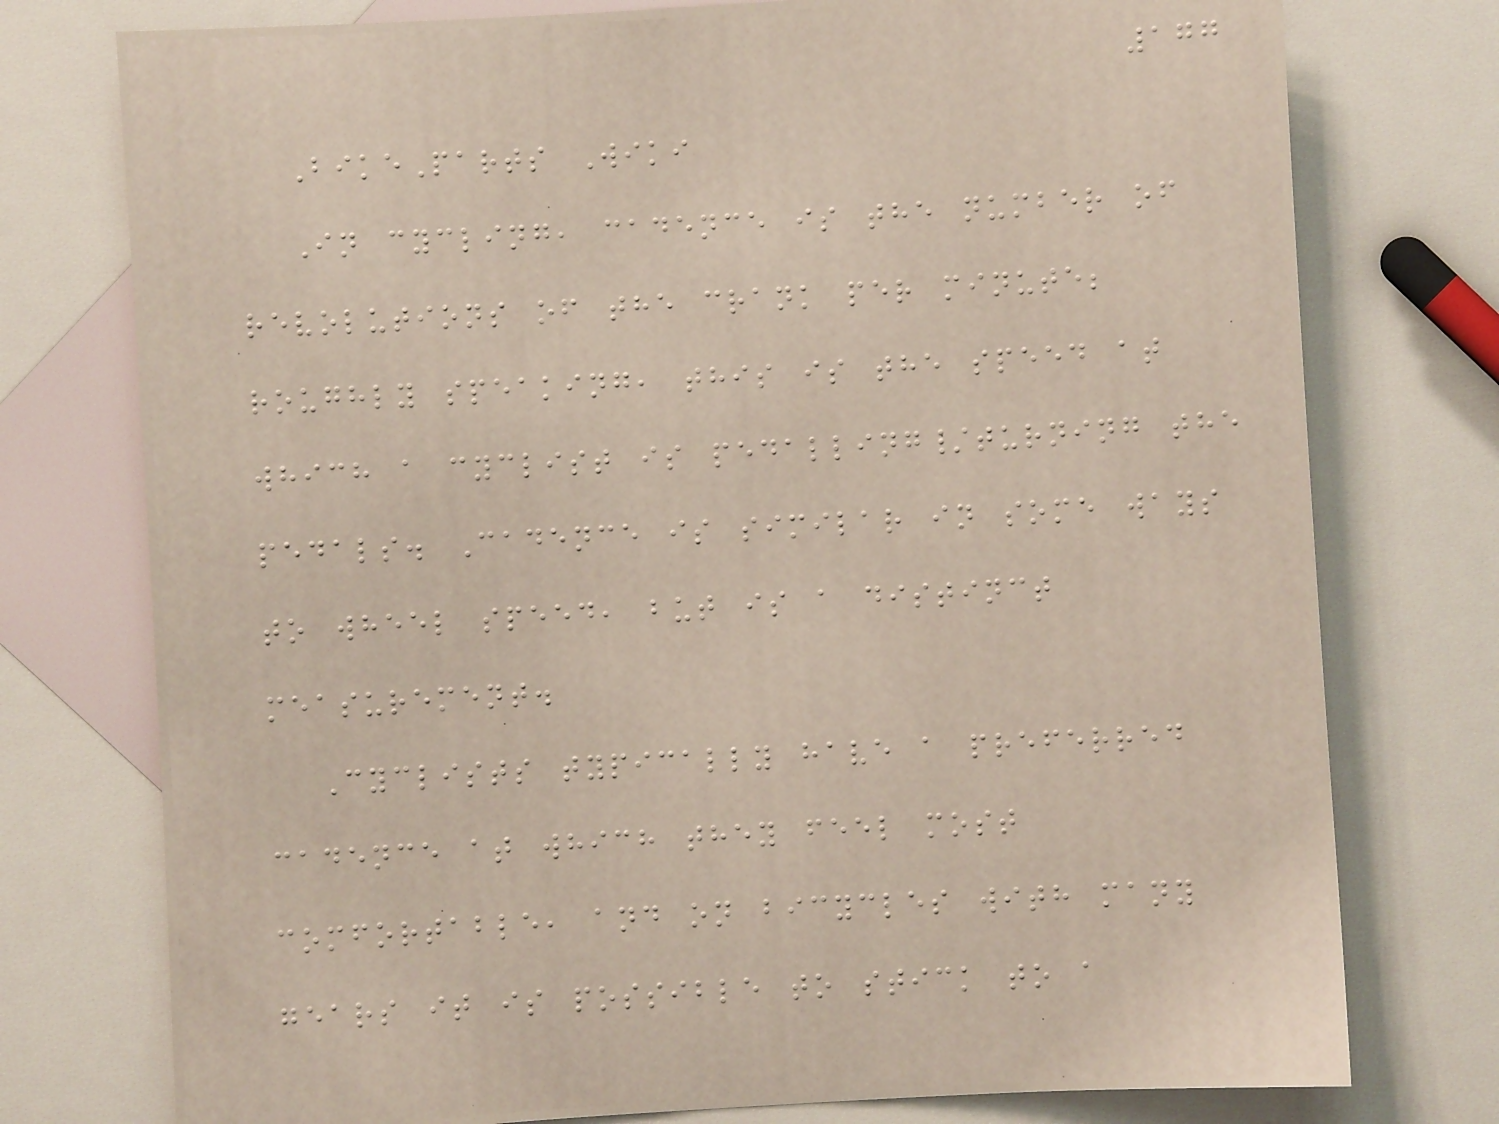177
BikeParts Wiki
In cycling, cadence is the number of
revolutions of the crank per minute;
roughly speaking, this is the speed at
which a cyclist is pedalling/turning the
pedals. Cadence is similar in some ways
to wheel speed, but is a distinct
measurement.
Cyclists typically have a preferred
cadence at which they feel most
comfortable, and on bicycles with many
gears it is possible to stick to a
